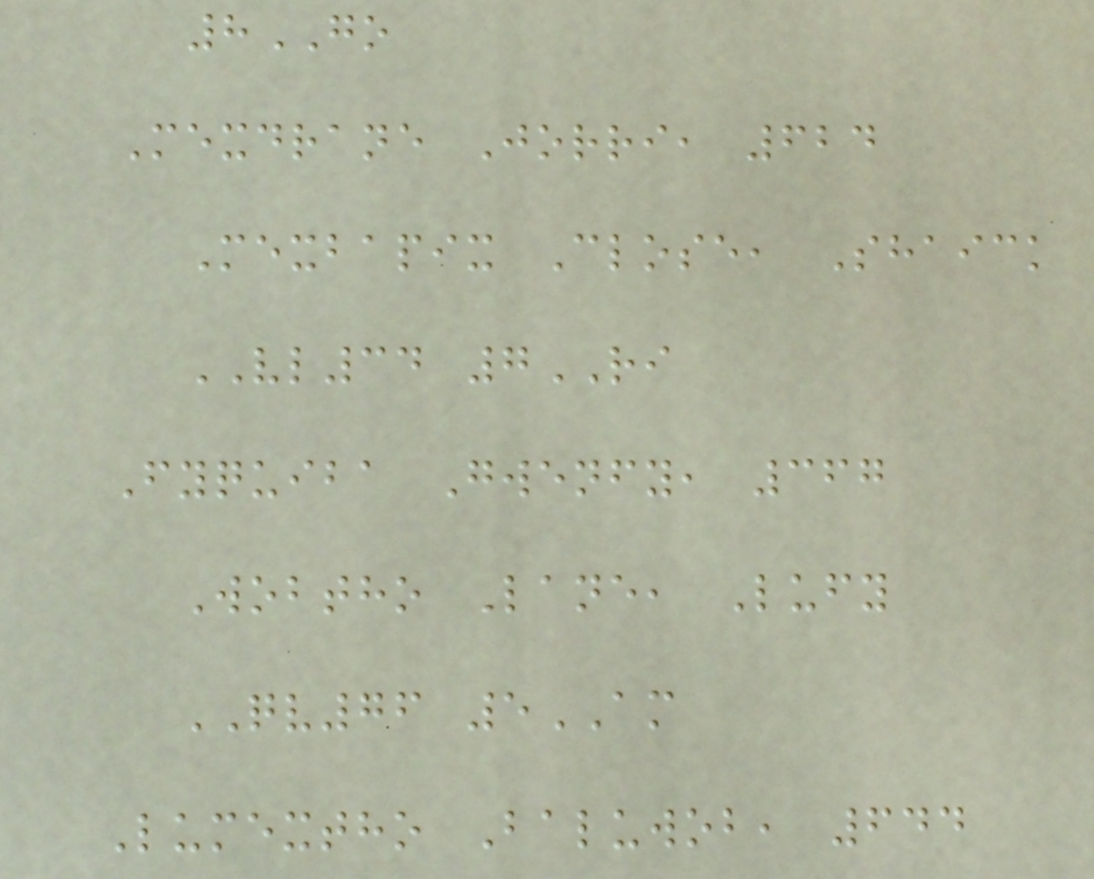8GO
Mexdrane Jorri, 624
Mexbapix Close, Shaick
VL34 7RI
Fyquiba Gwenfy, 367
Wobtho Lane, Lufy
QV76 5AM
Lumextho Baluwob, 644
